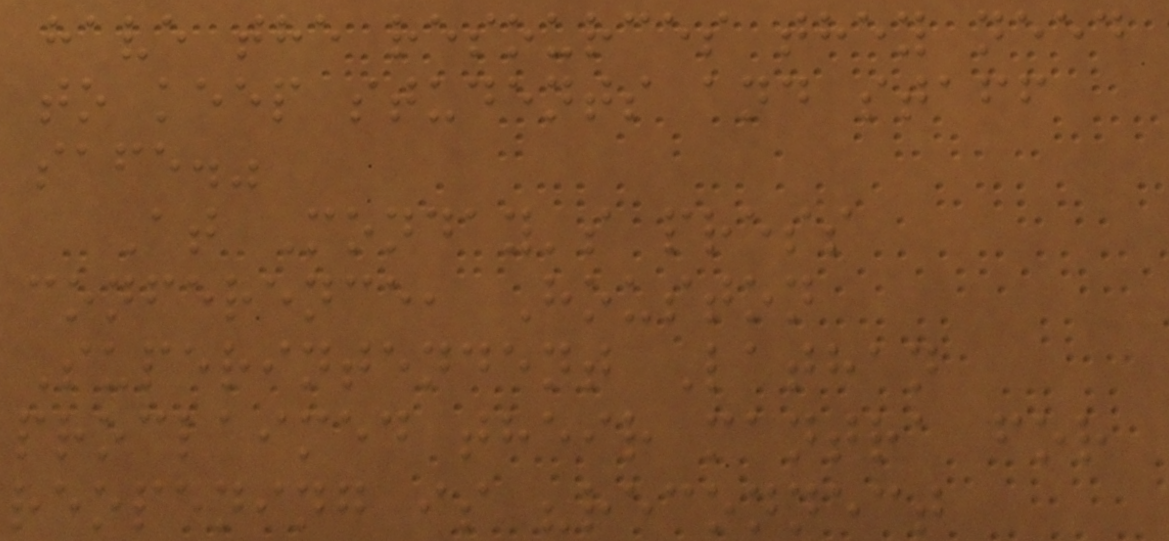have the resources they need
to keep students and staff
safe."
At Monday's press
conference, Houston
Superintendent Lathan
proclaimed their mantra for
reopening is "reconnect
